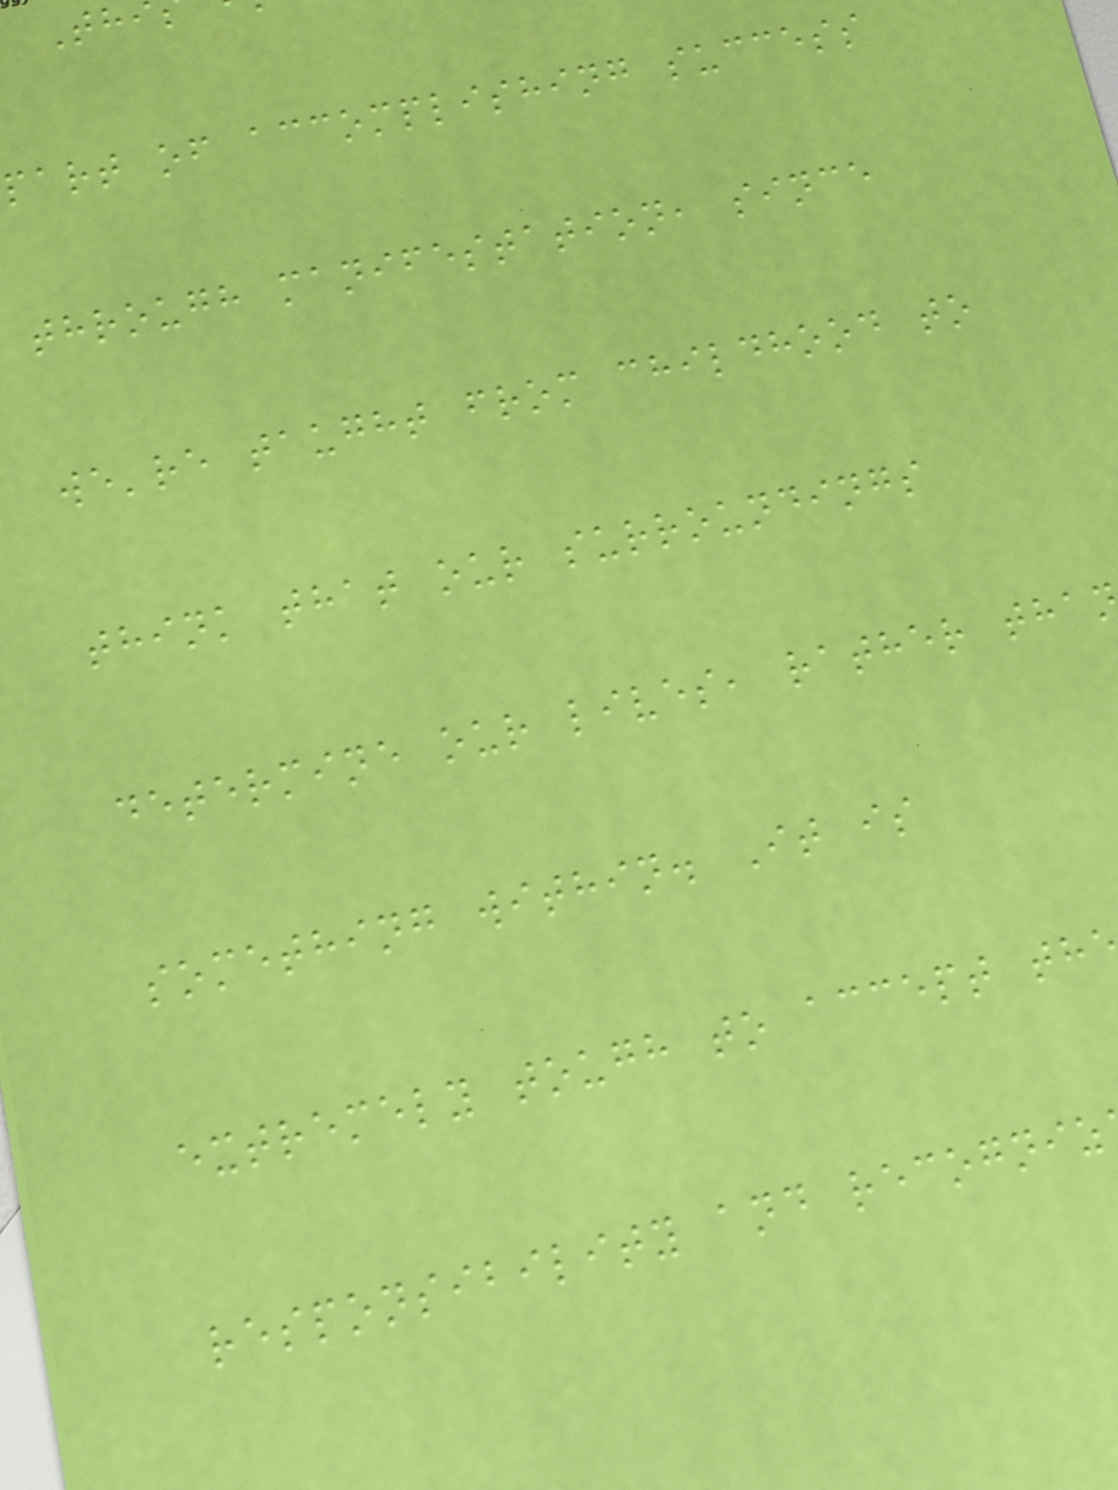part of accomplishing success
through manifestation, since
we're taught from childhood to
think that our surroundings
determine our lives, rather tha
something within. It is
extremely tough to accept th
responsibility and recogniz
